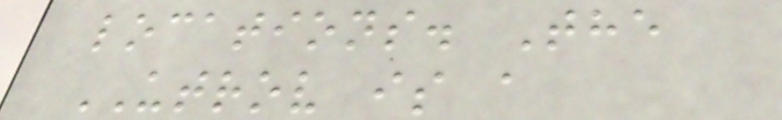locations. The
UTROV is a
